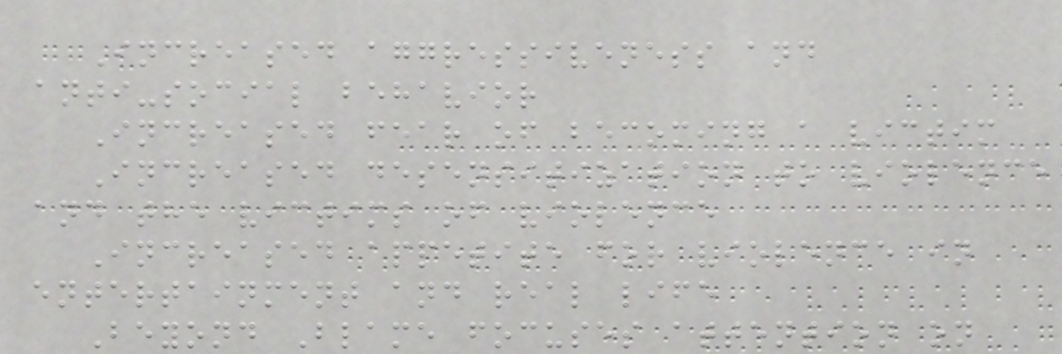Increased aggressiveness and
anti-social behavior
Increased fear of becoming a victim
Increased desensitization to violence
and the victims of violence
Increased appetite for violence in
entertainment and real life
Beyond Blame focuses attention on
